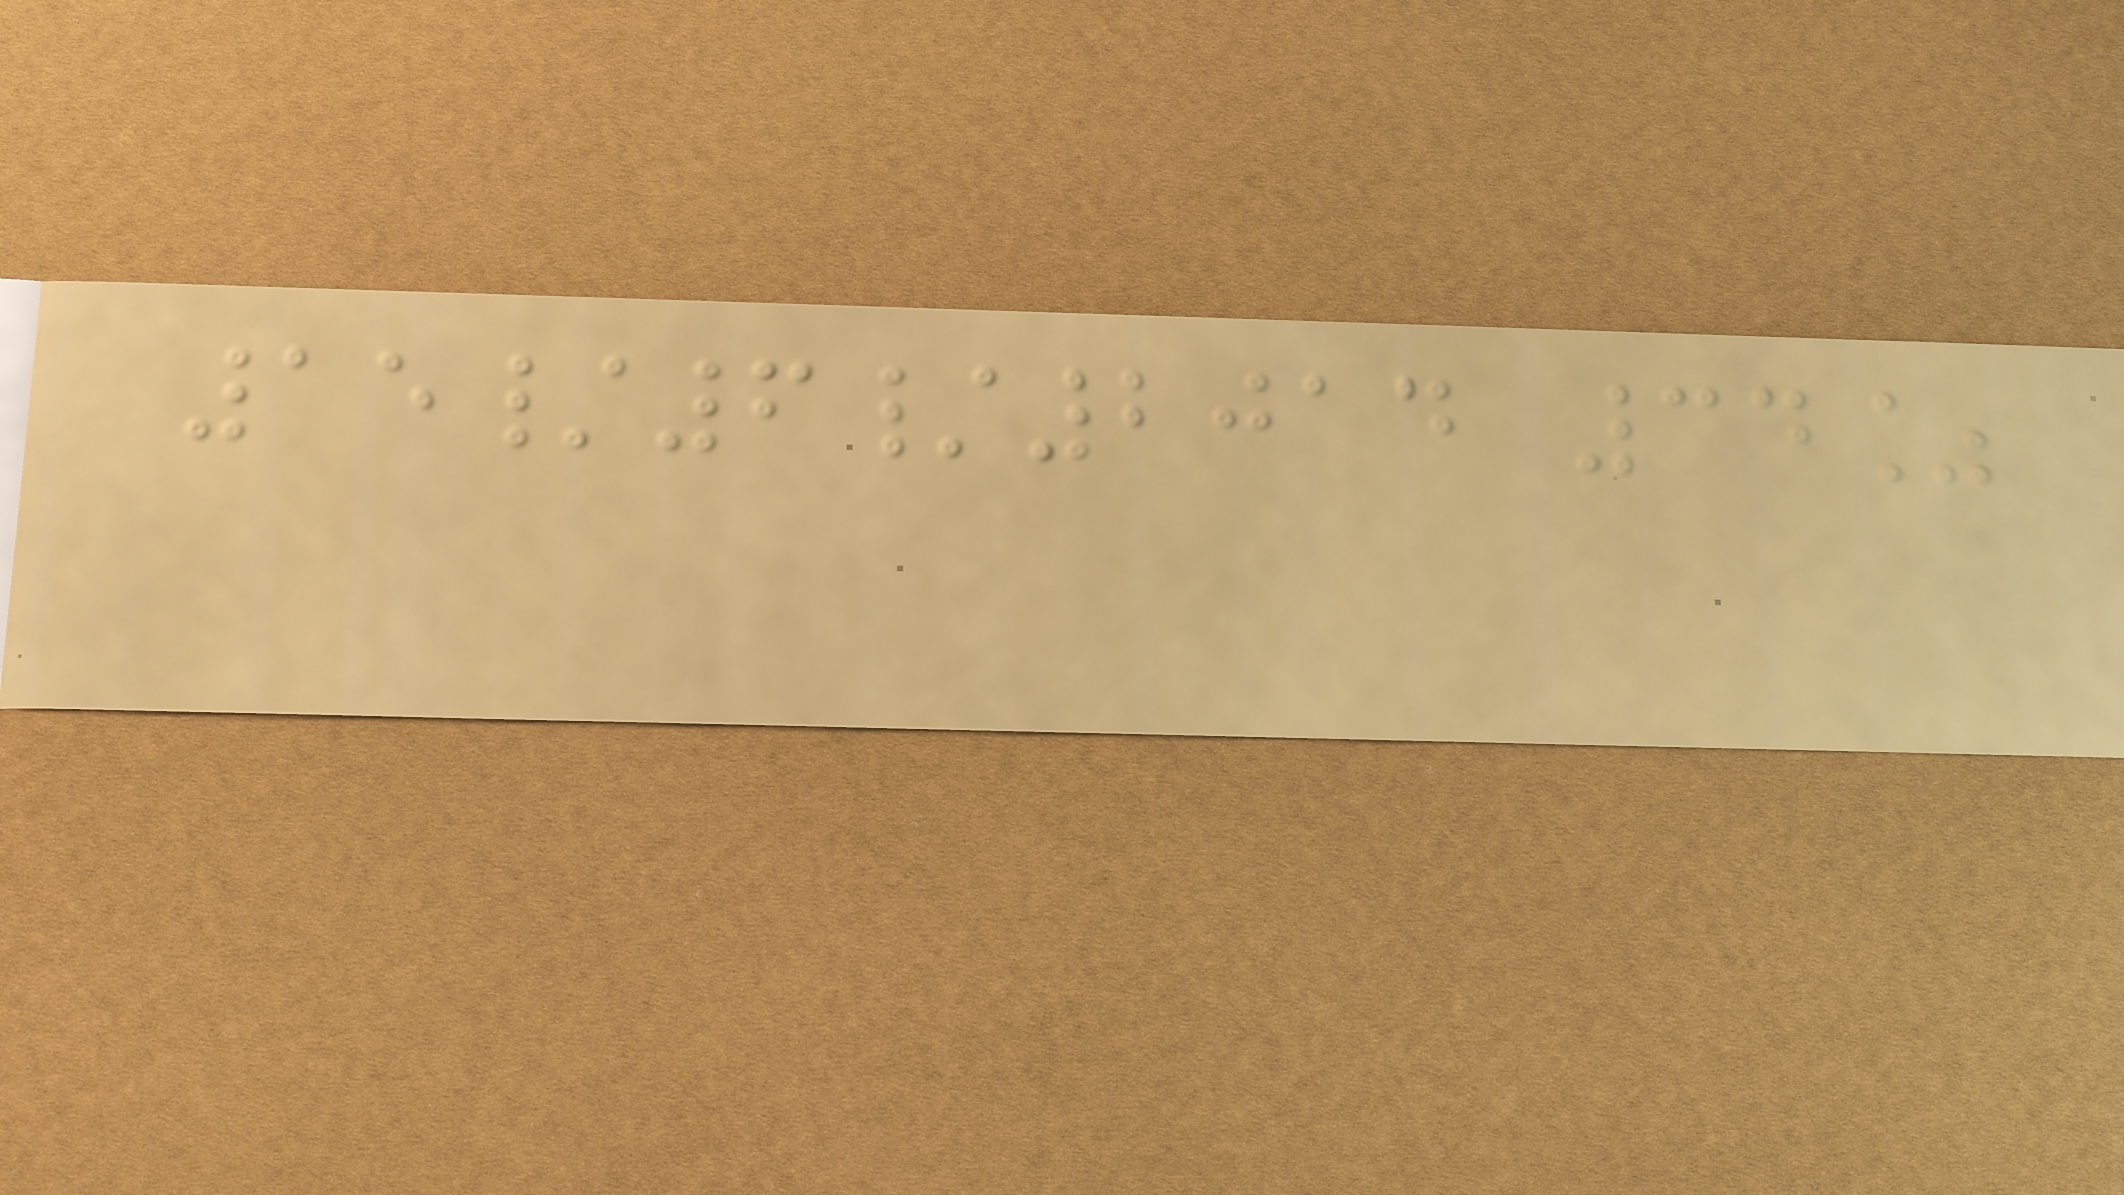15/6/2014 34%
